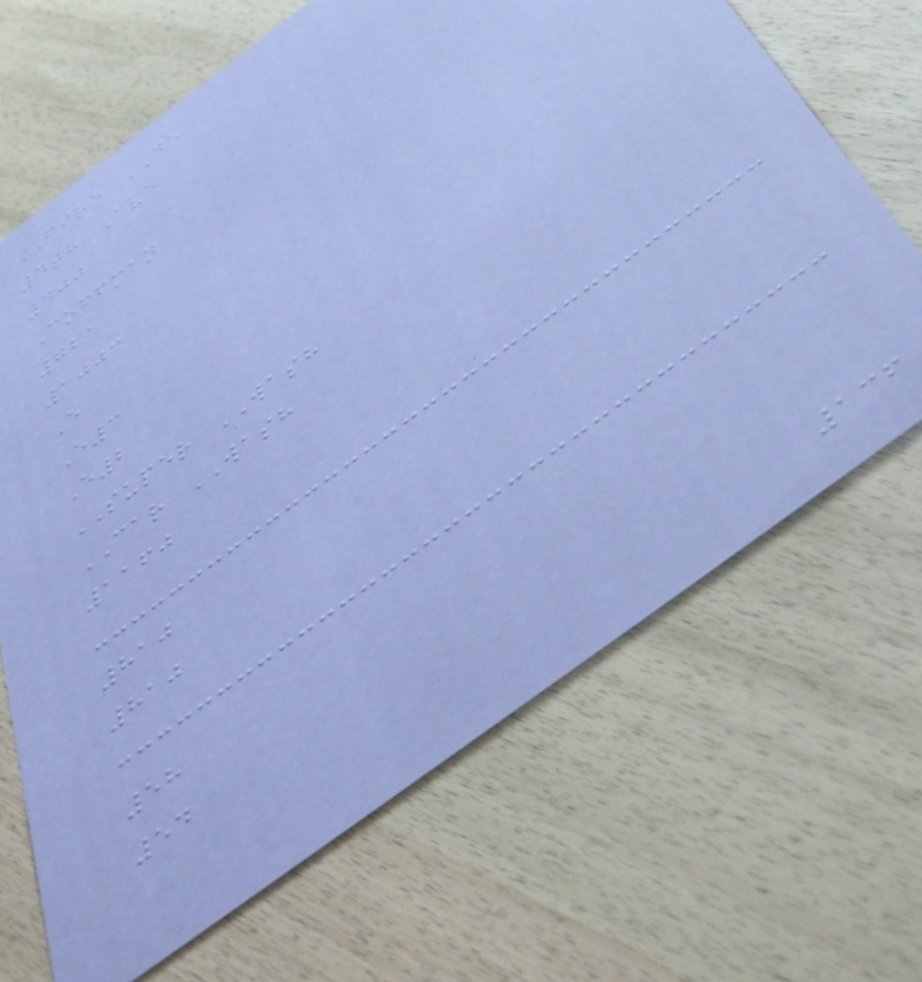FIRE DE
4th Ave
400
Coffman
721
1003
E
E3
E2
SUPER WASH
CAR WASH
1160
810
810
58
54
136
